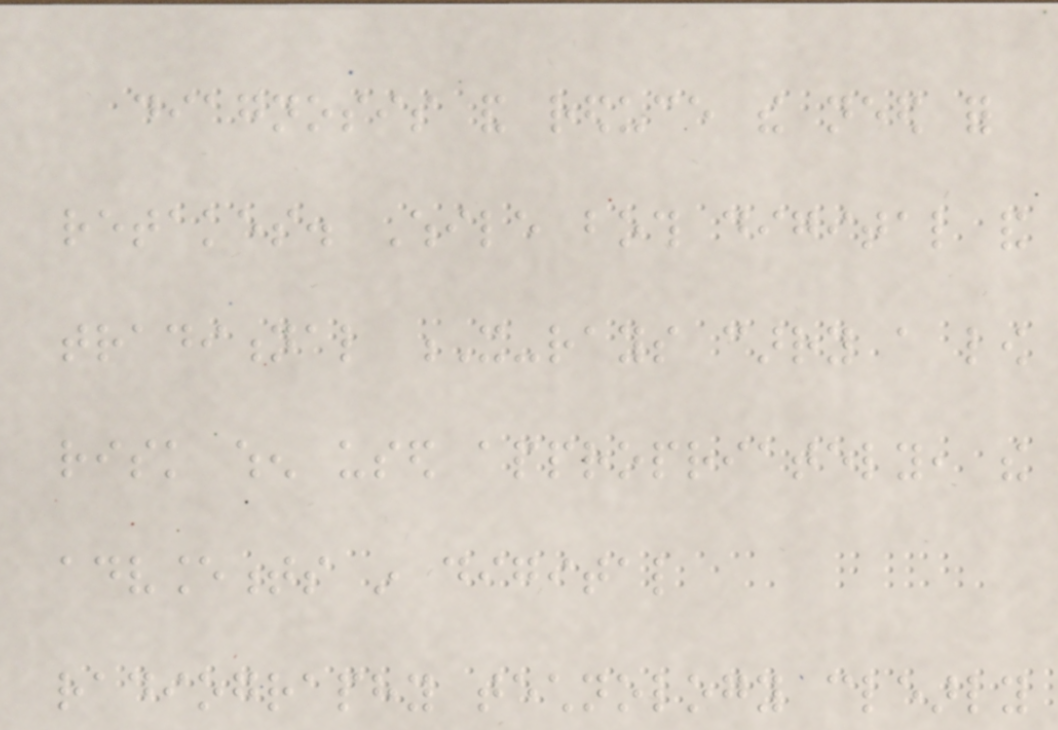diagnosis and reduce the need for
retakes. While both digital and
traditional X-rays carry a low
risk when used appropriately, the
advancements in digital
radiography technology clearly
